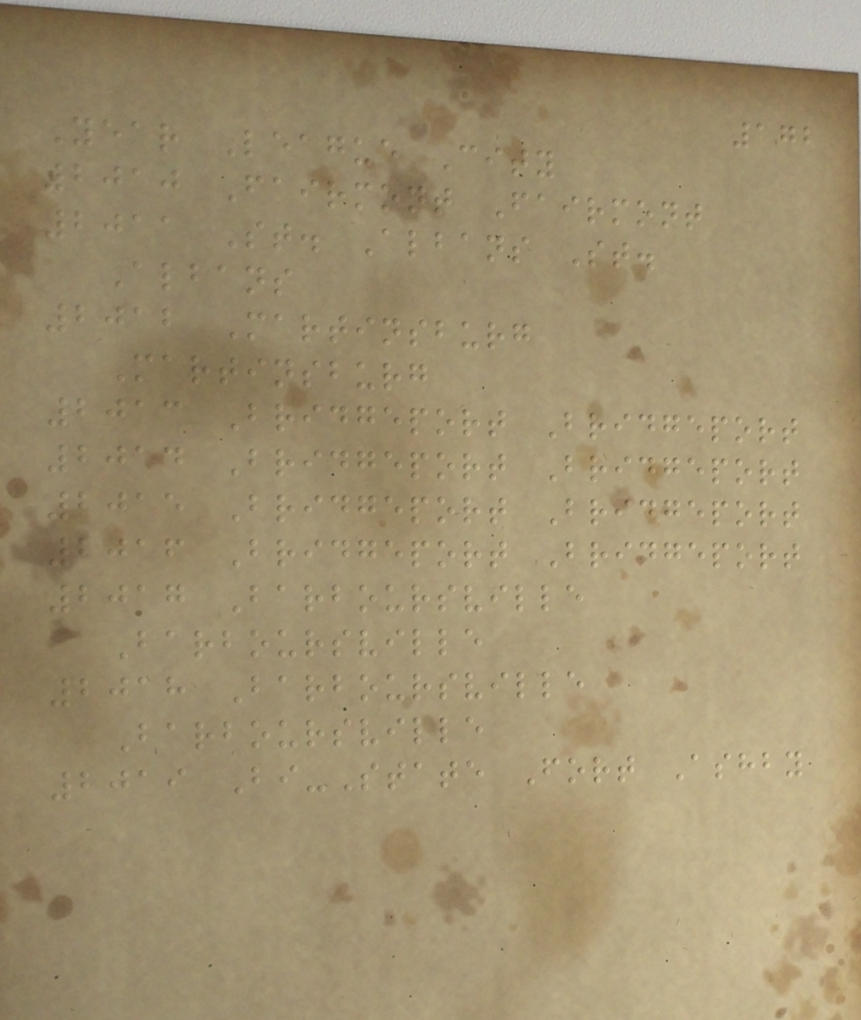172
Year League City
2010 Fairmont Fairmont
2011 St. Albans St.
Albans
2012 Martinsburg
Martinsburg
2013 Bridgeport Bridgeport
2014 Bridgeport Bridgeport
2015 Bridgeport Bridgeport
2016 Bridgeport Bridgeport
2017 Barboursville
Barboursville
2018 Barboursville
Barboursville
2019 Bi-State Fort Ashby
